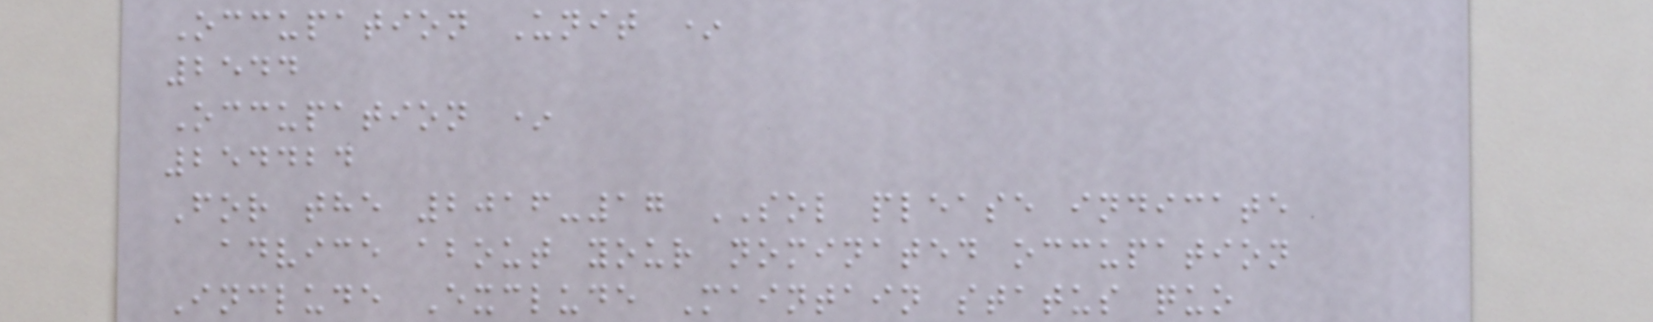Occupation Unit *
2544
Occupation *
254424
For the 2016-17 SOL please indicate
advice about your nominated occupation
Include Exclude Maintain status quo
